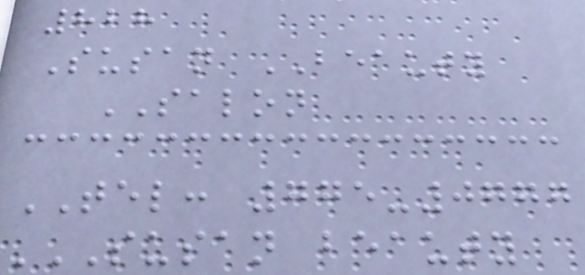828
Susan BEAUTY
SALON
TEL: 775-0777
SUSAN BEAUTY
